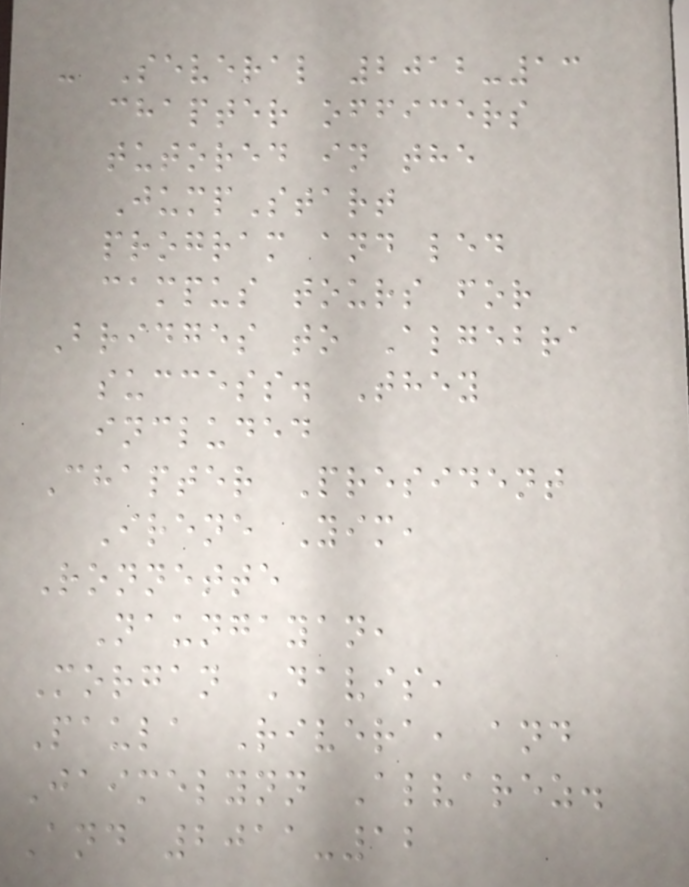- Several 2012-13
chapter officers
tutored in the
JumpStart
program and led
campus tours for
Bridges to Algebra
success. They
included
Chapter President
Irene Yim,
Ronnette
Naungayan,
Morgan Davis,
Paula Rivera, and
Jaimelynn Alvarez.
And 2011-12
